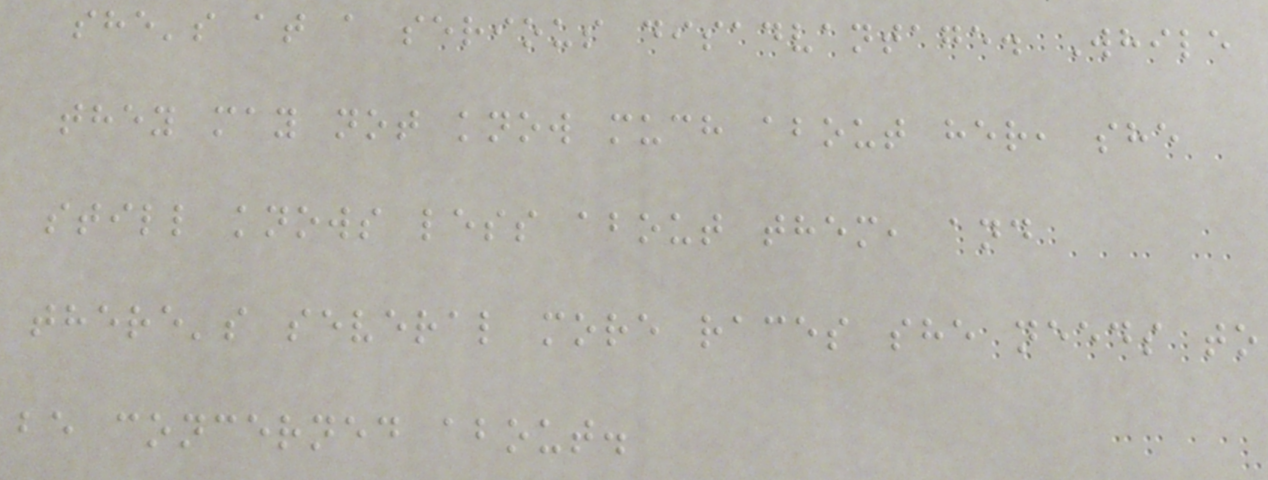she's at a serious disadvantage. While
they may not know much about her, she
still knows less about them, and
there's several more races she needs to
be concerned about.
